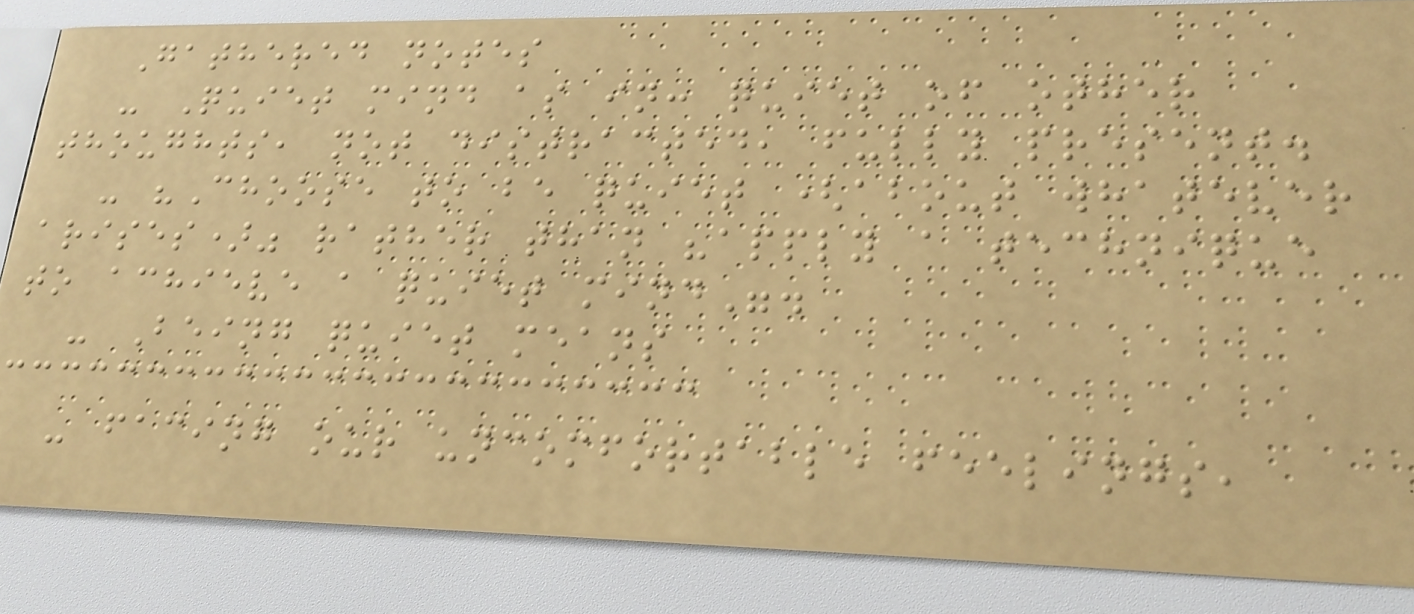Gathered notes
- Quiet mind as in: quiet of other
thoughts, not distracted, fully present.
- "Choose to be quiet (about whatever
arises)" rather than "apply a technique
to achieve a quiet mind".
- Being quiet means
- facing our uncomfortable feelings,
